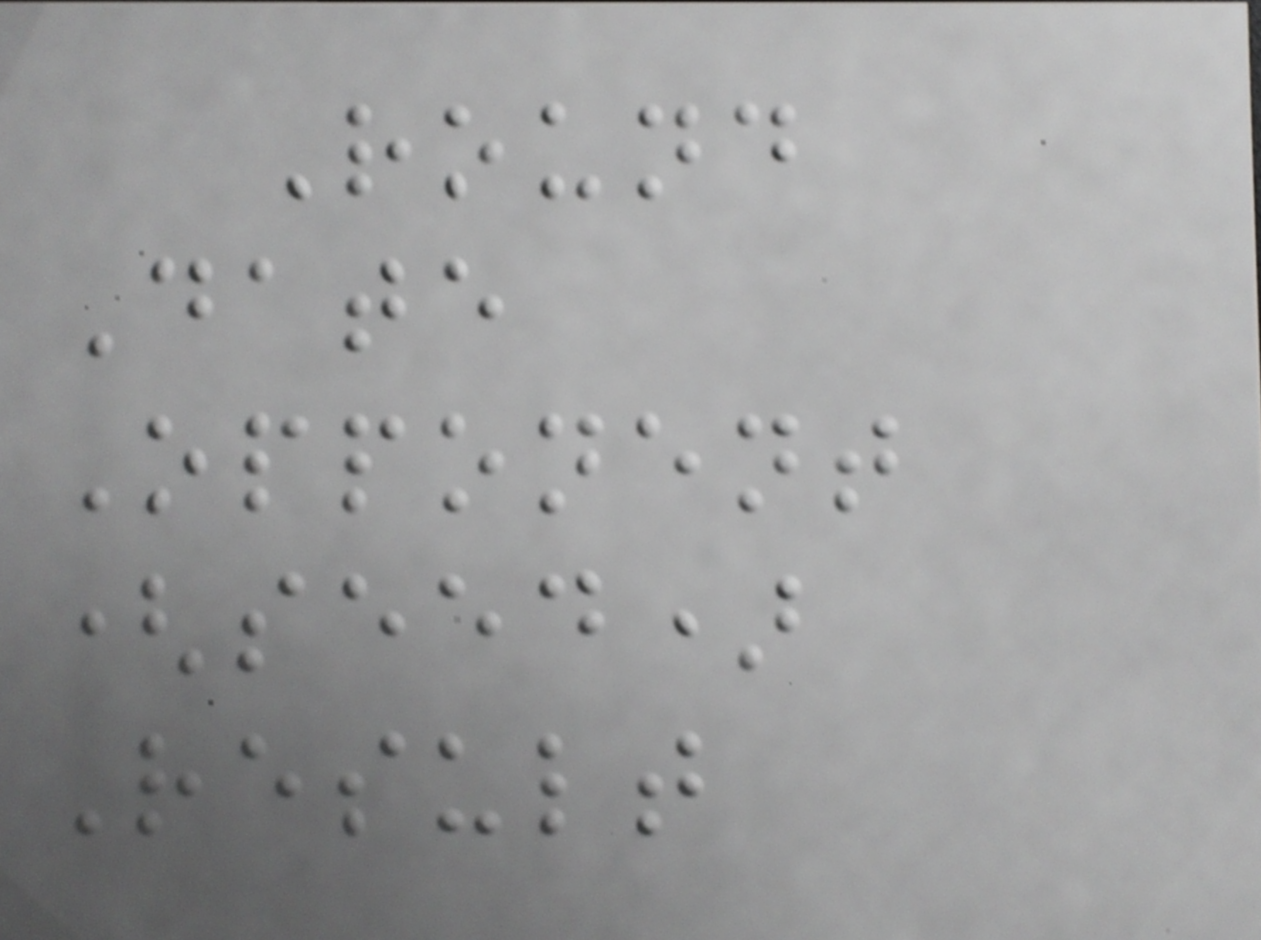Round
Date
Opponent
(seed)
Result
